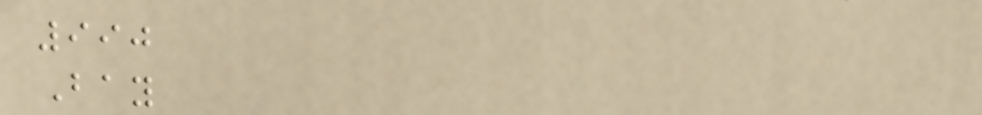990
Bay
